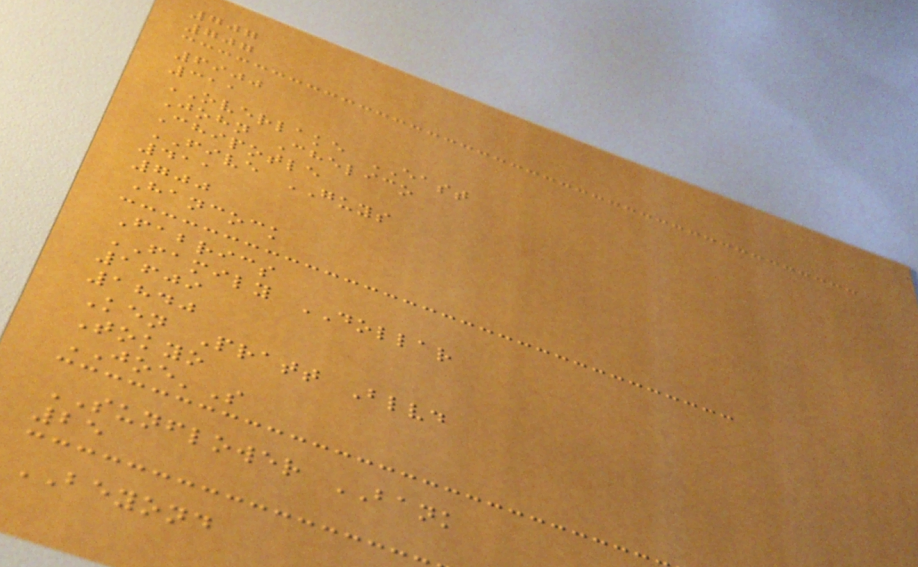707
707
6900
311
OVERLAKE EAST
John Chelico
Chipotle
FIVE GUYS
411
700
Hancock
Fabrics
FAMILY DOLLAR
1609
1840
Ken Pratt Blvd
Tokyo
JOE'S
SUNFLOWER BANK
25
BEYOND
